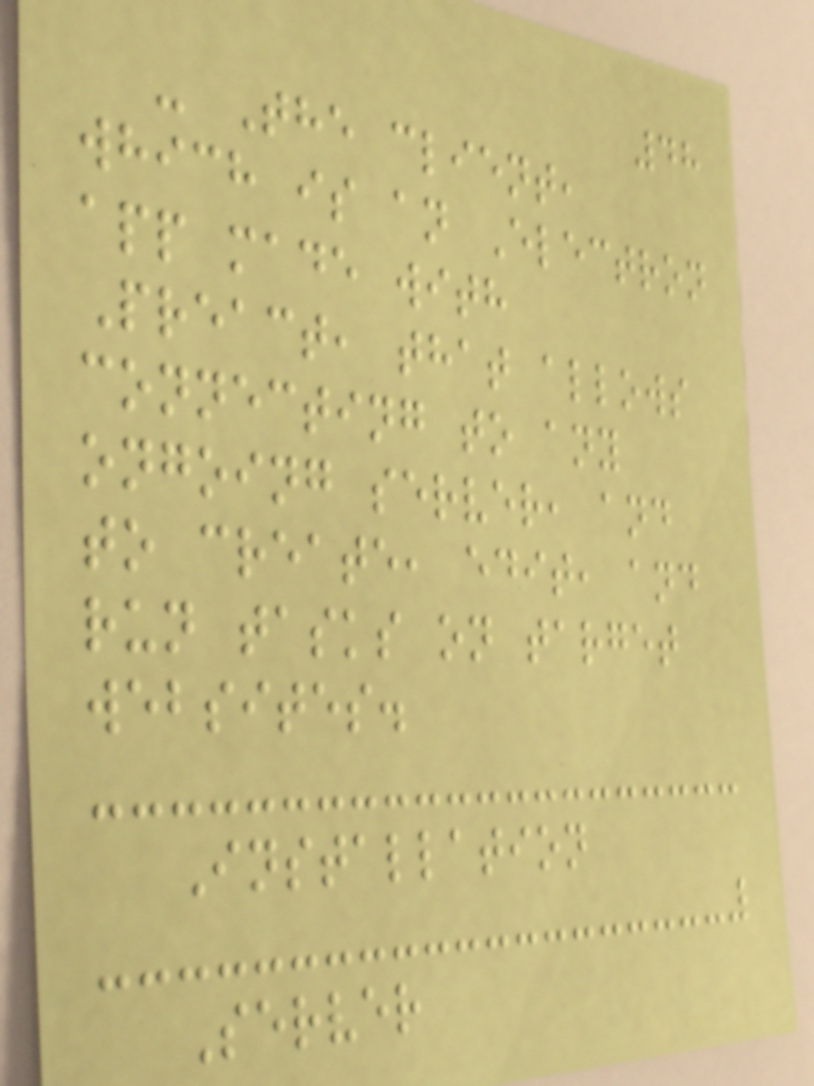48
- The client,
which is an Electron
app made with
Preact, that allows
connecting to any
ongoing server, and
to create, edit, and
run tasks on target
websites.
Installation
Server
